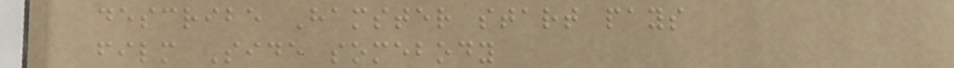describe Hamster start pays
film Side somebody
